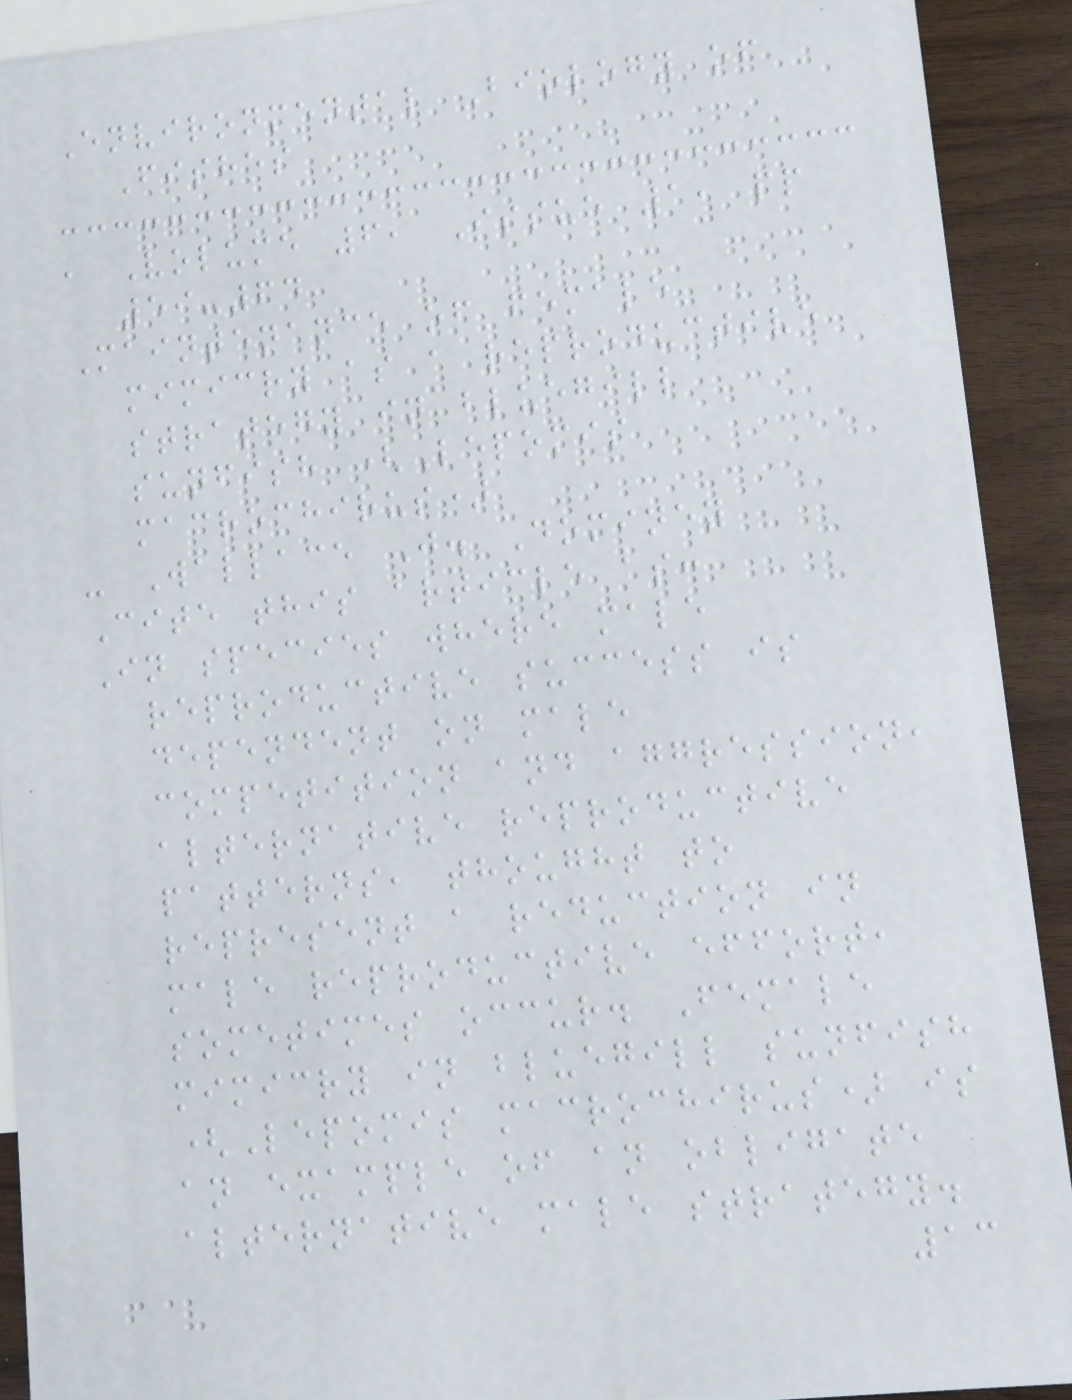Environmental Biology of
Fishes
, Volume 6, Issue 1, pp
59-64
Maintenance of female
mimicry as a reproductive
strategy in bluegill
sunfish (Lepomis
macrochirus)
- Wallace J. Dominey
Cite this article as:
In species where male
reproductive success is
dependent on male
competition and aggression,
alternative reproductive
patterns, thought to
represent a reduction in
male reproductive effort,
sometimes occur. Female
mimicry in bluegill sunfish
(Lepomis macrochirus) is
an example of an obligate
alternative male strategy.
13
